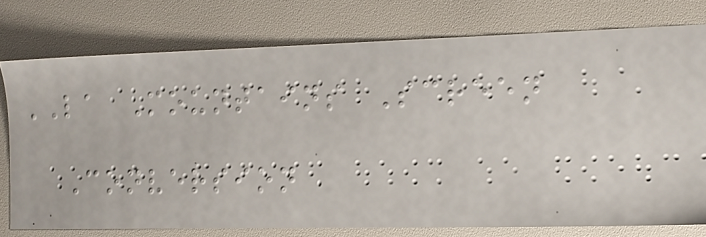LA Mountains Screen
Conversion
